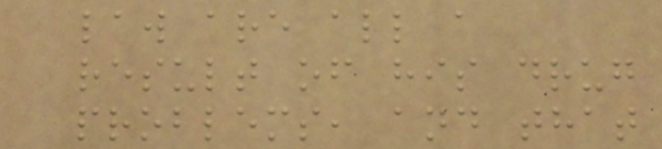law are all a
result of his drug
problems, and that
